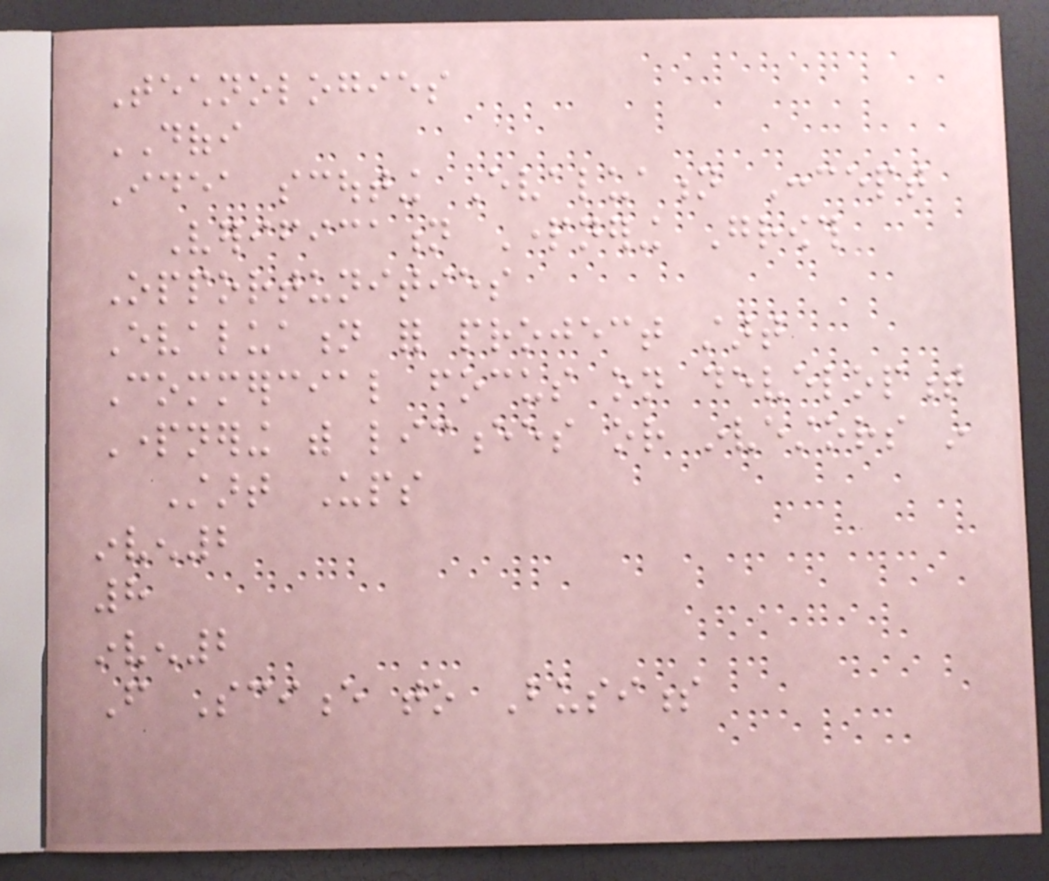Technologies
DOFI
Idea scouting Evaluation Concept
Verification Partnering Growth
Opportunities
Evaluation for project start
Commercial focus on development
Partnering with licencees or investors in
Start Ups
inven2
8
inven2
From Science to Business
